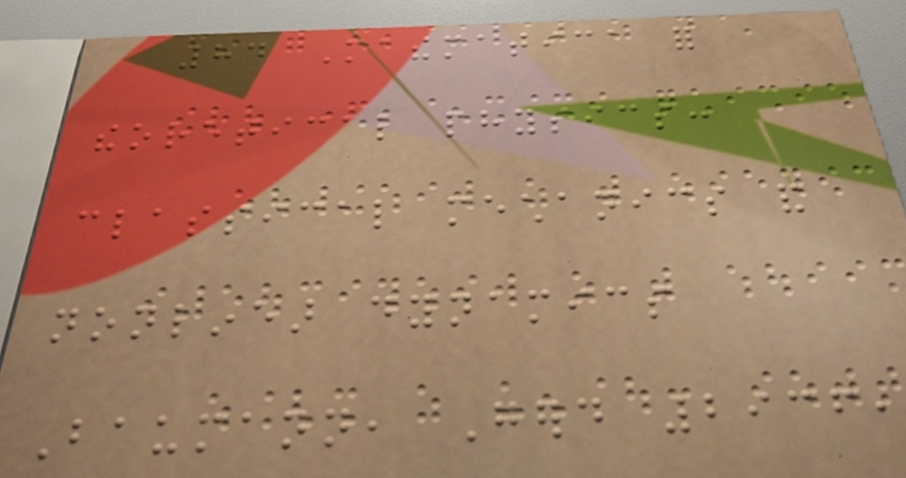84 Mathematica for
theoretical physics:
classical mechanics and
nonlinear dynamics
Baumann, Gerd 2936,
